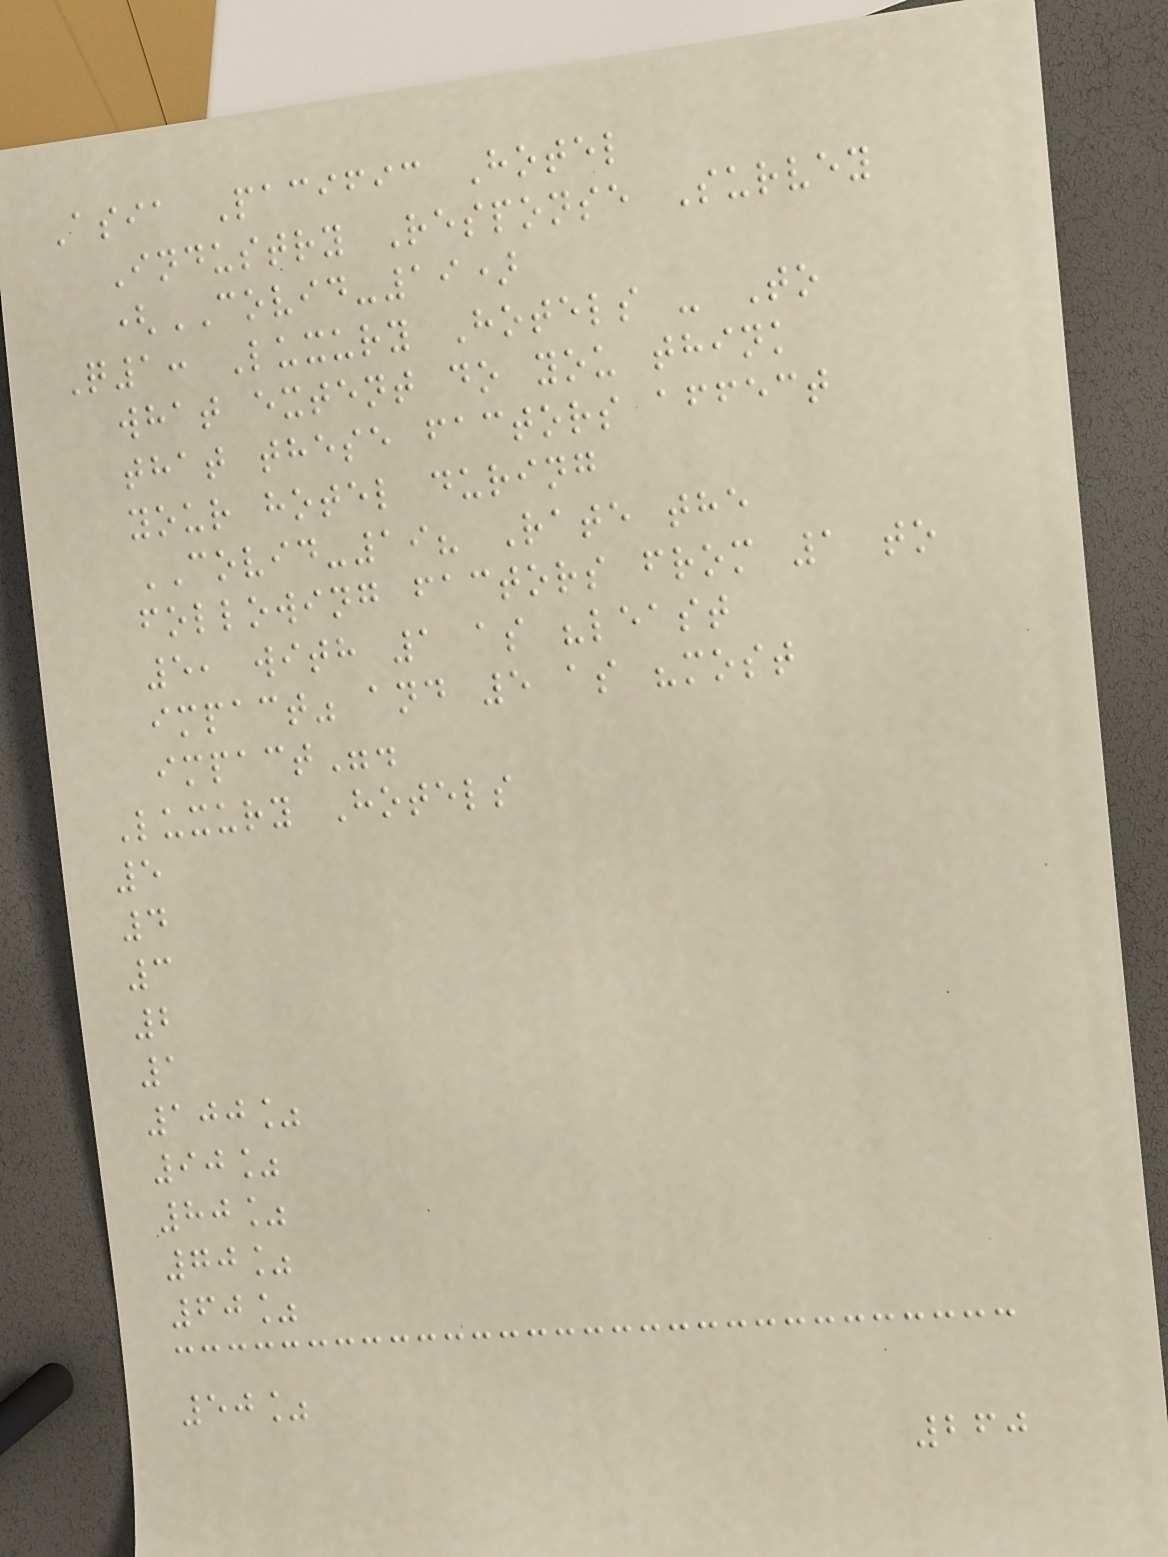Asia Pacific Hotel
Industry Response Survey
(COVID-19)
Q1: Luxury Hotels - To
what extent do you think
that these factors affect
your hotel during
COVID-19? Rate the
following factors from 1 to
5, with 1 as "least
impact" and 5 as "most
impact".
Luxury Hotels
5
4
3
2
1
100%
90%
80%
70%
60%
50%
260
